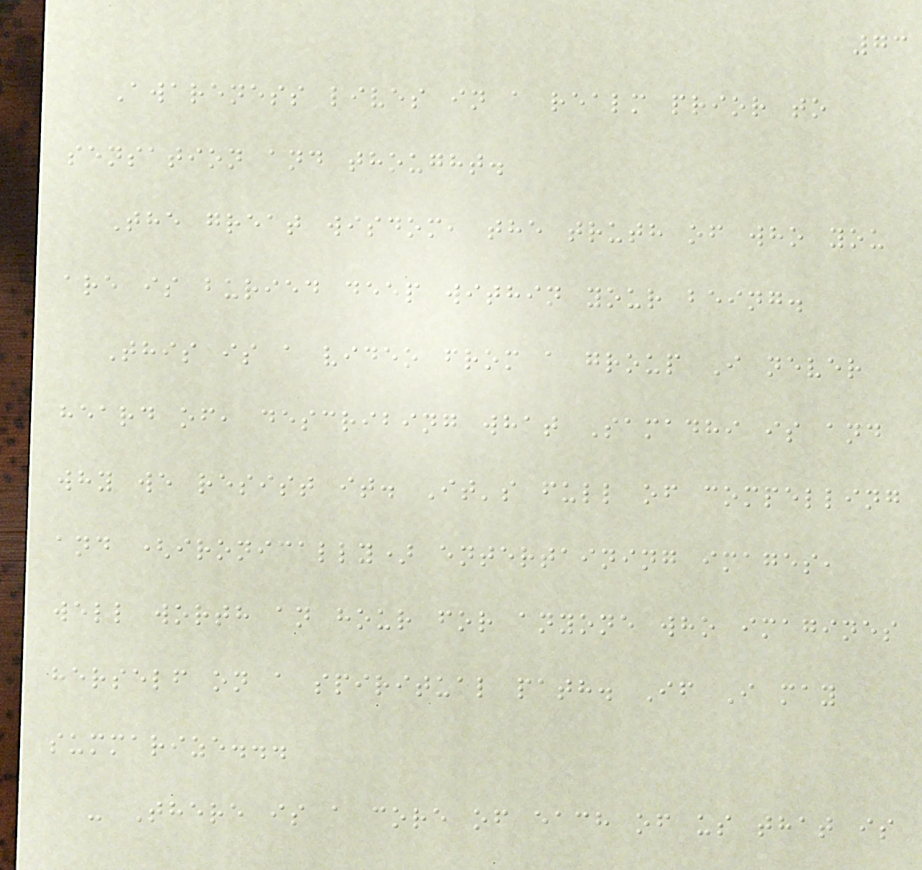73
Awareness lives in a realm prior to
sensation and thought.
The great wisdom, the truth of who you
are is buried deep within your being.
This is a video from a group I never
heard of, describing what Samadhi is and
why we resist it. It's full of compelling
and (ironically) entertaining images,
well worth an hour for anyone who imagines
herself on a spiritual path. If I may
summarize...
- There is a core of each of us that is
